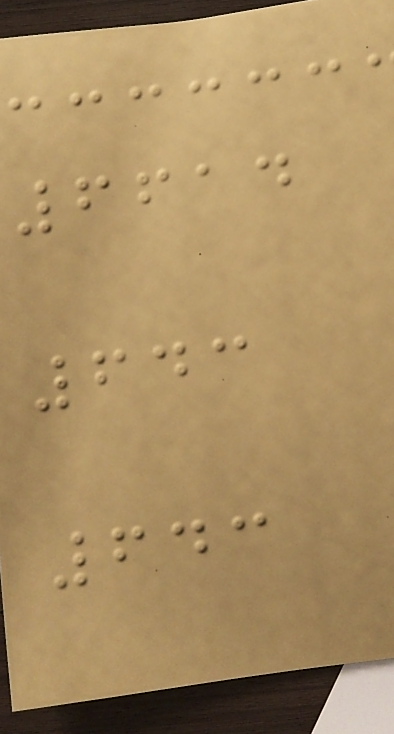6614
643
643
